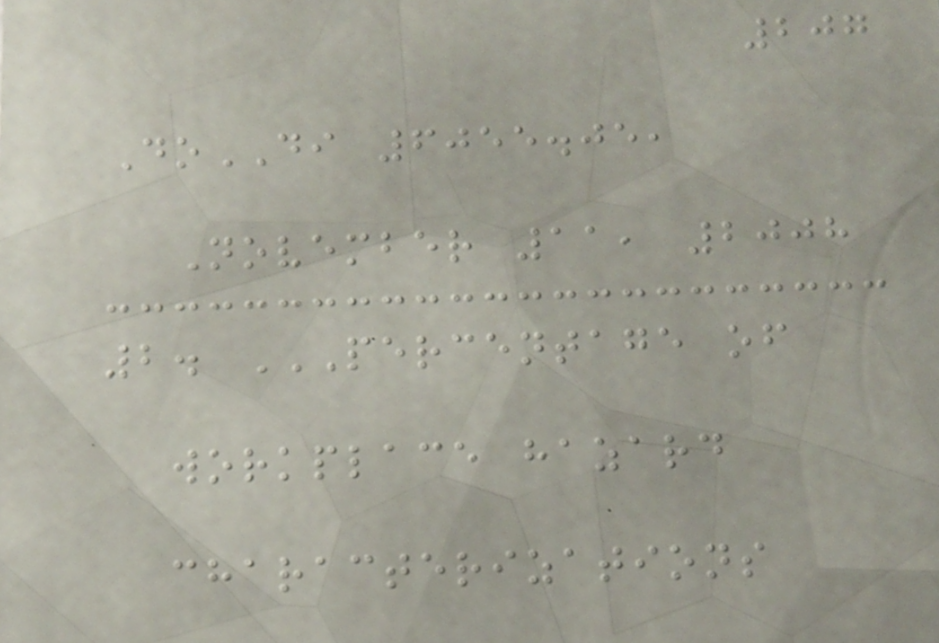207
DoDI 6055.05,
November 11, 2008
2. PERCENTAGE OF
WORKPLACE HAZARD
CHARACTERIZATIONS
